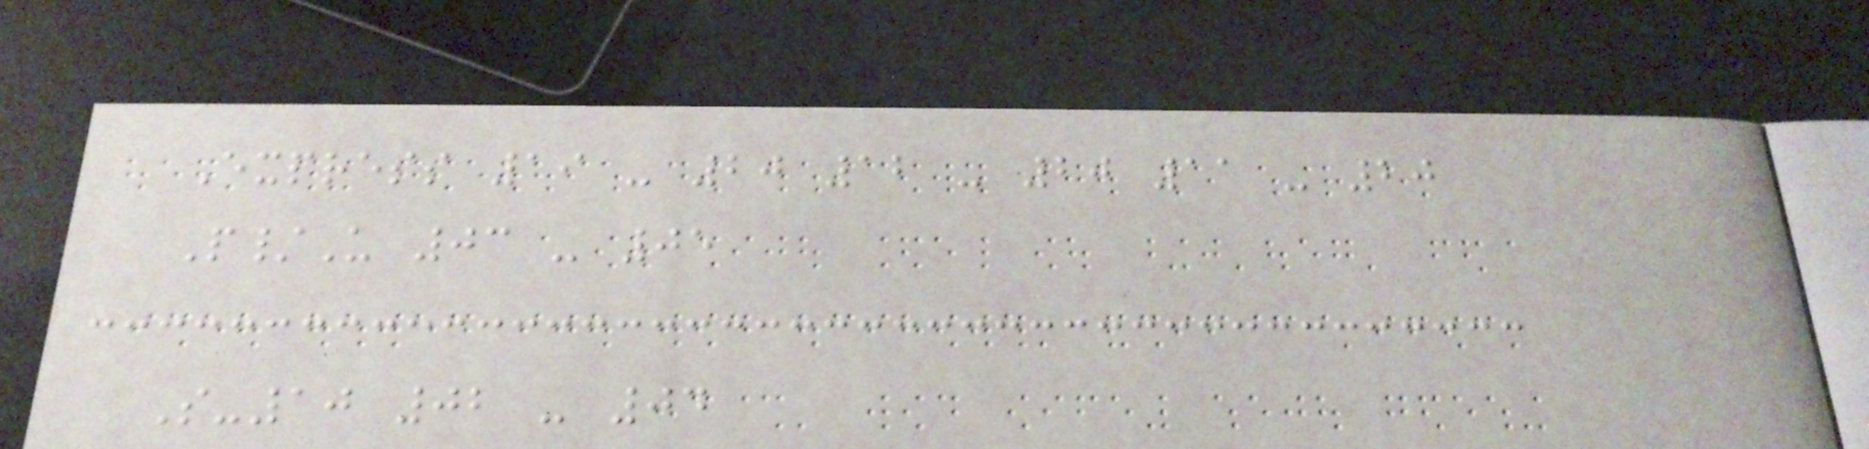Express 19 - 20 12 - 20 11 - 20
P/U 03 - 05
S-10 02 - 04
